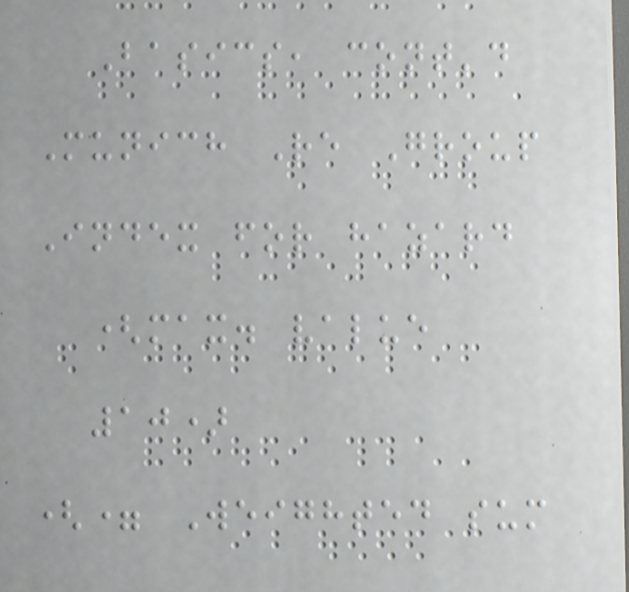Basics, cont'd
Munich Re Group
Index for hazard
(max. value
10)
(= Weighted sum
